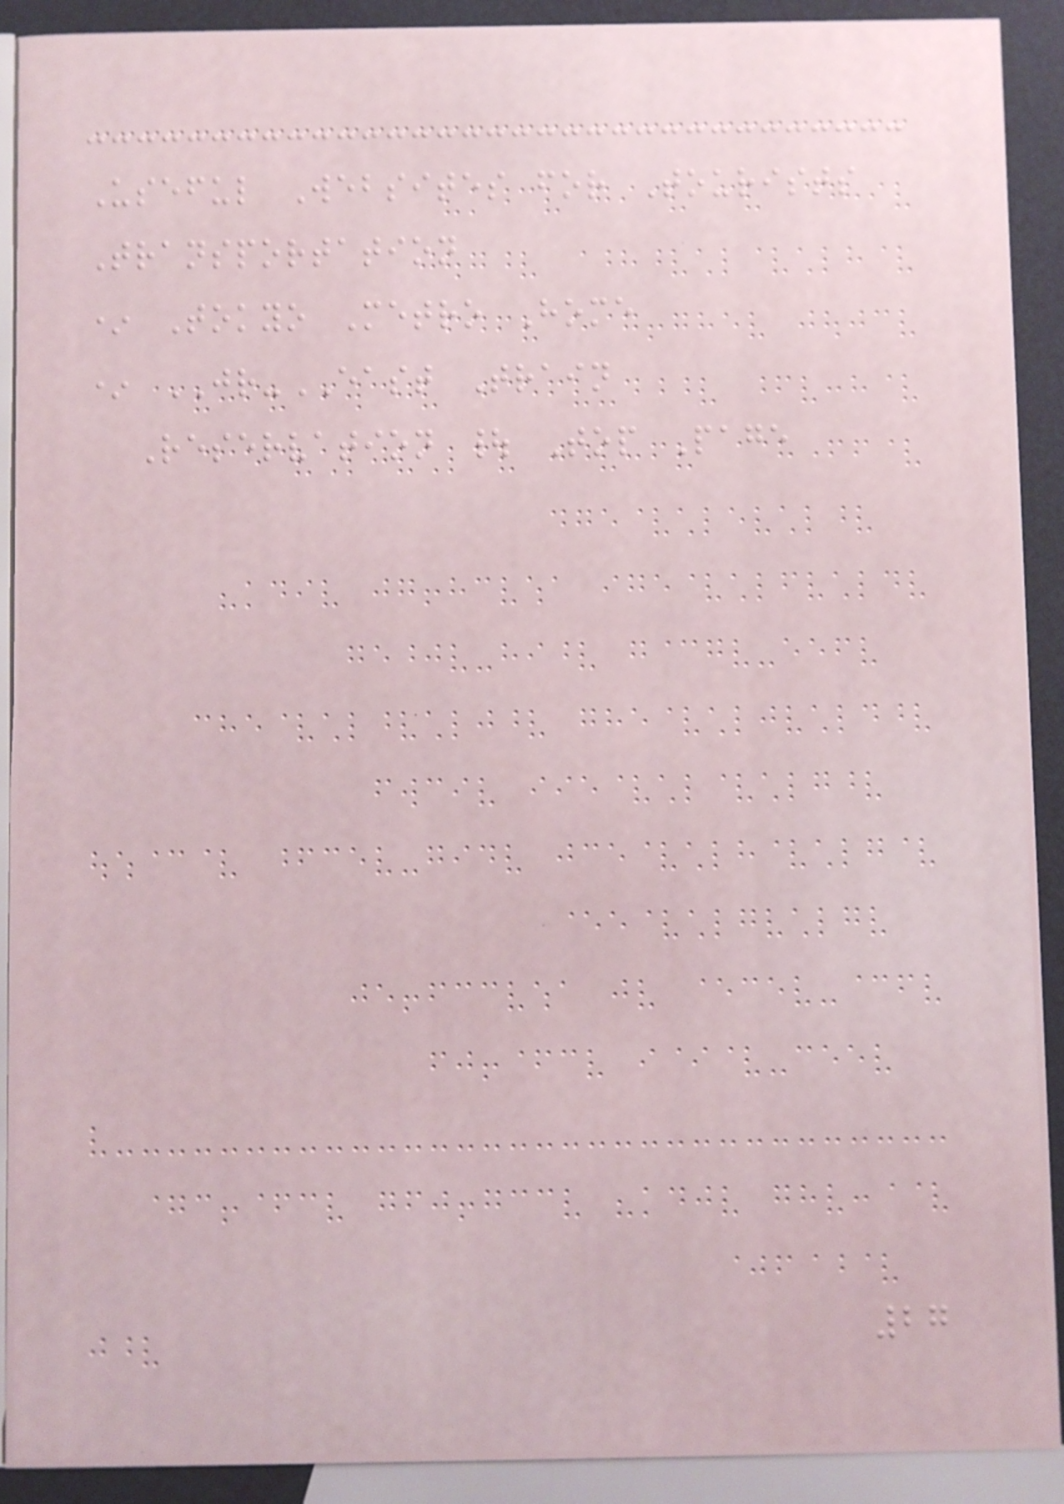Useful Websites for Tourists
Transportation
* Tokyo Metro Home
* JR-EAST Train
Reservation | Top Page
27
